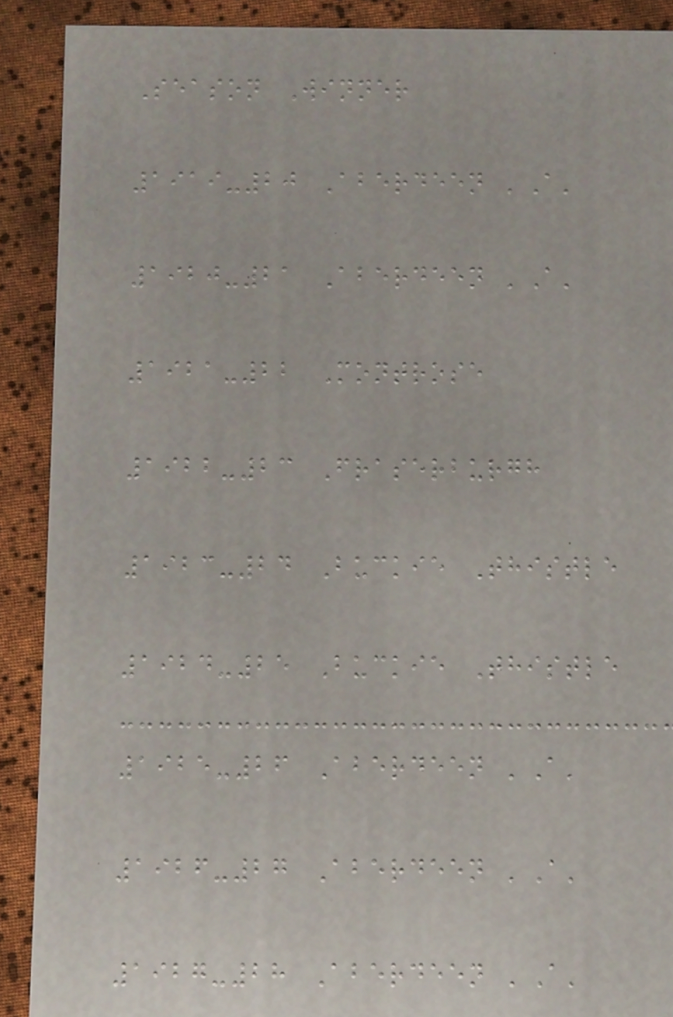Season Winner
1919-20 Aberdeen 'A'
1920-21 Aberdeen 'A'
1921-22 Montrose
1922-23 Fraserburgh
1923-24 Buckie Thistle
1924-25 Buckie Thistle
1925-26 Aberdeen 'A'
1926-27 Aberdeen 'A'
1927-28 Aberdeen 'A'
